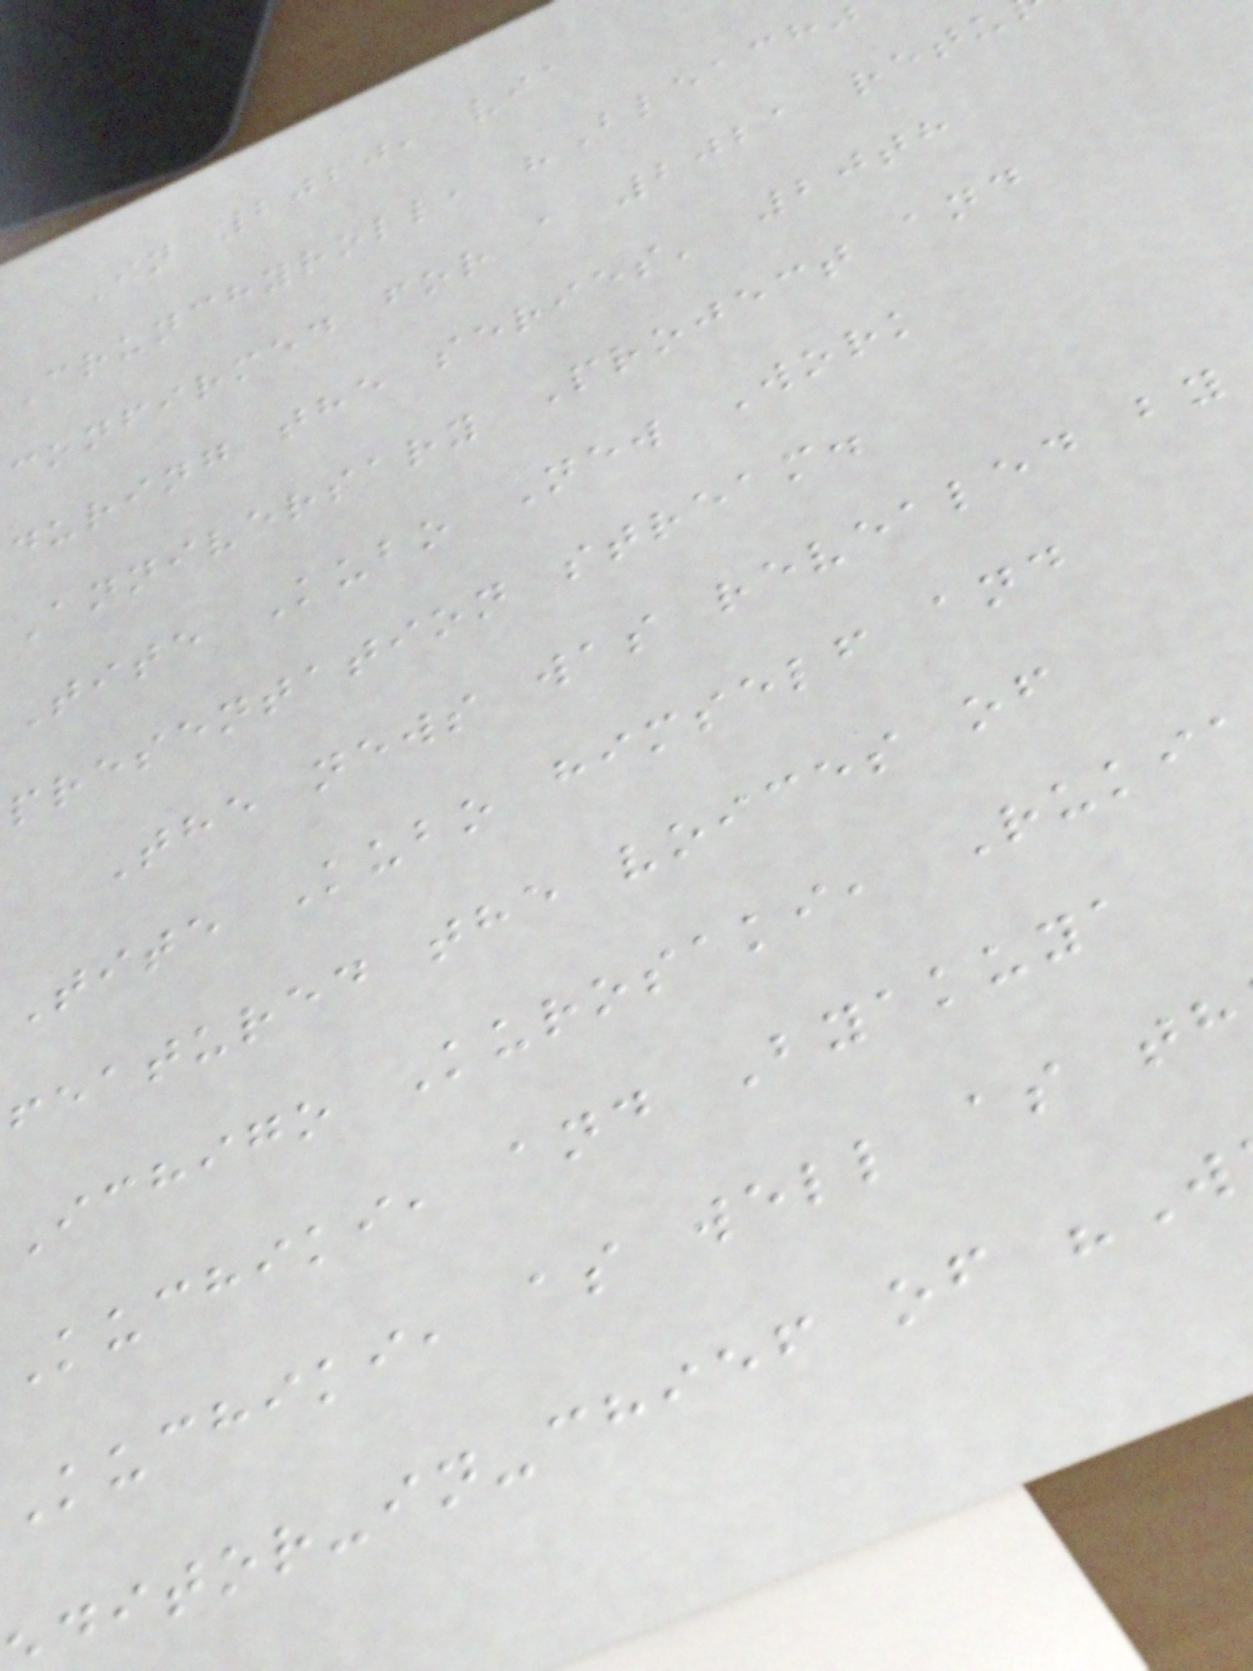In 2020, via
Crunchyroll, "Bleach
confirmed for a 2021 retu
during the series' 20th
Anniversary Project and
Tite Kubo New Work
presentation stream.
The news was revealed by
Tite Kubo himself and
featured the voices of
Ichigo Kurosaki, Ruki
Kuchiki, and Byakuya
Kuchiki, as well as th
ditor-in-chief of "W
